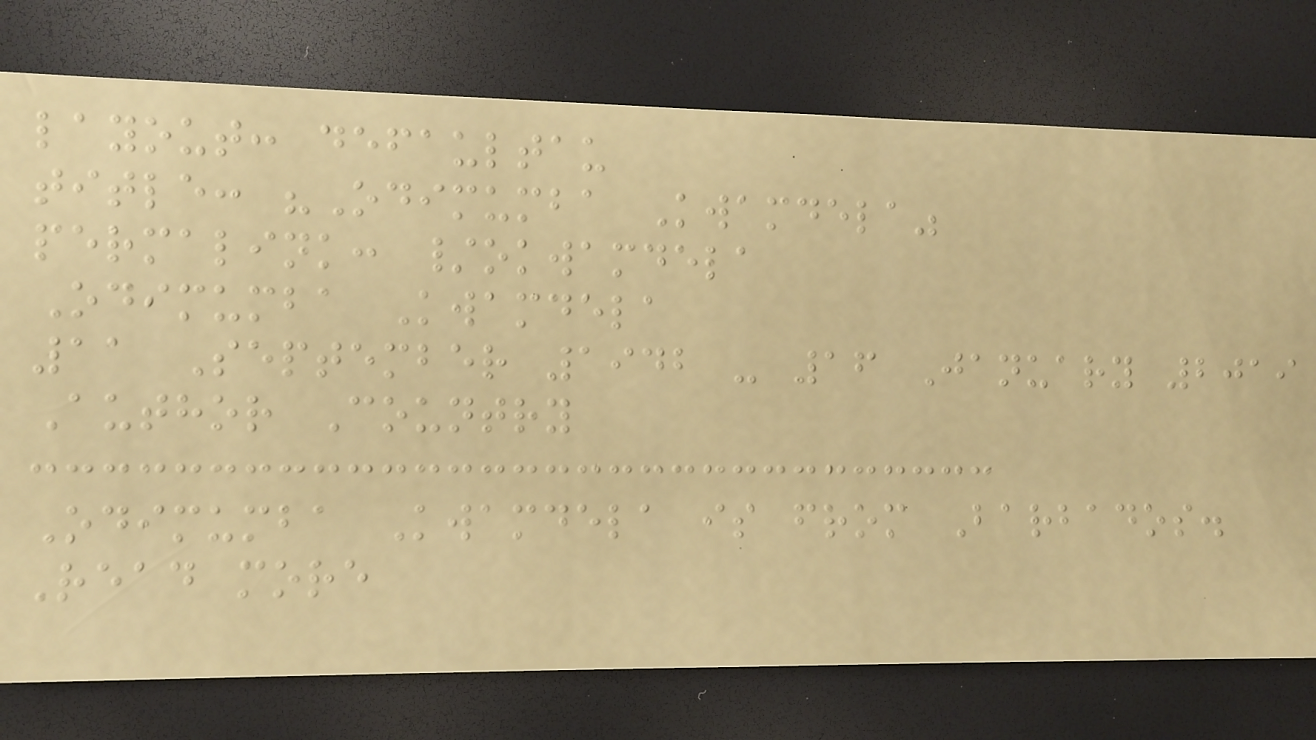layout: defaultau
title: "Odimumba Kwamdela"
permalink: /okwamdela
Odimumba Kwamdela
11 September 1942 - 16 January 2019
Author Country
Odimumba Kwamdela is from Barbados.
Read more
